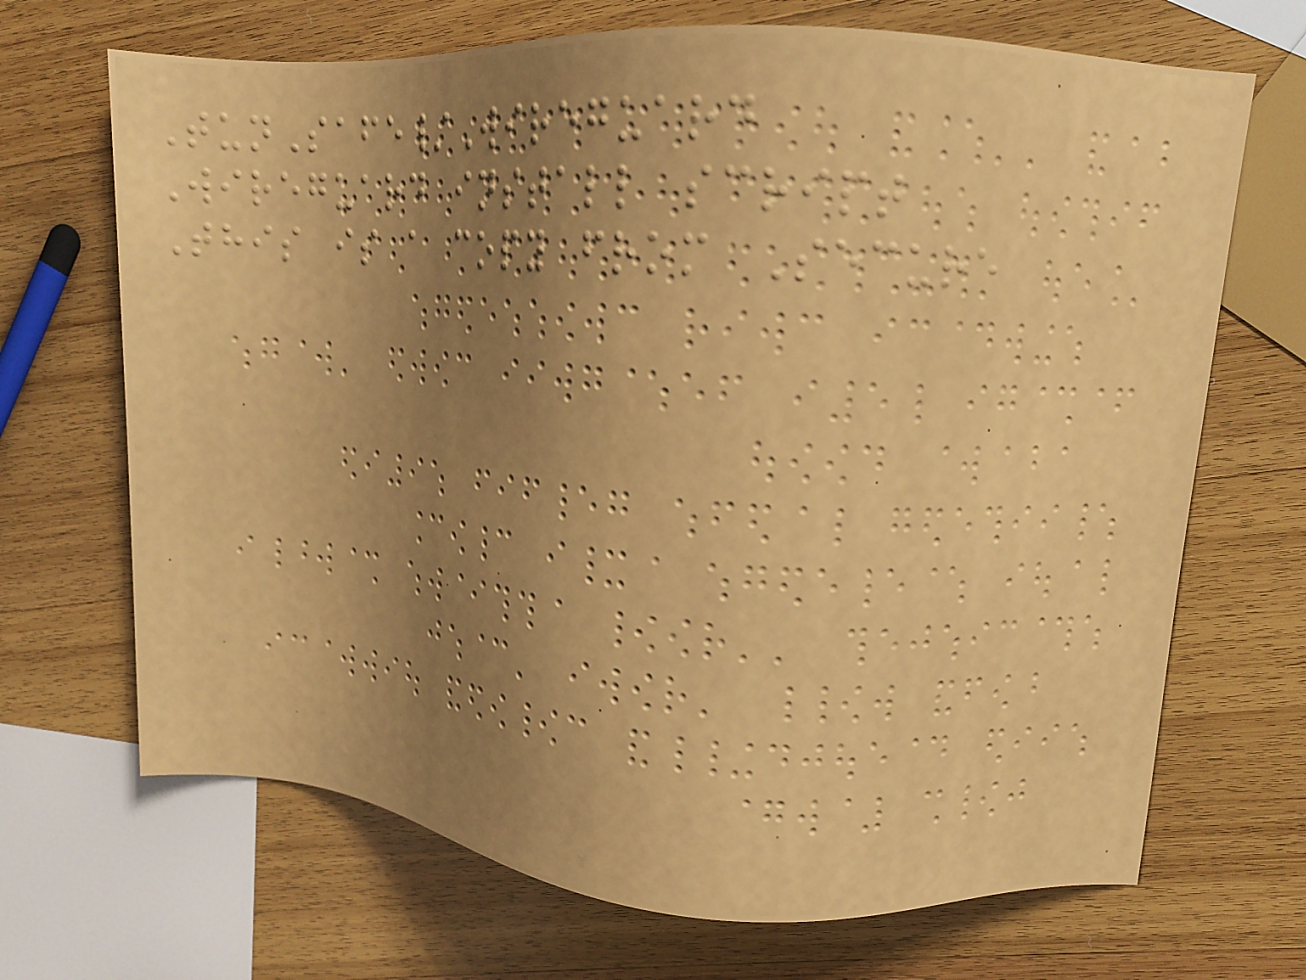TunSafe/Wireguard
Wireguard install script
This is a copy from Secure
